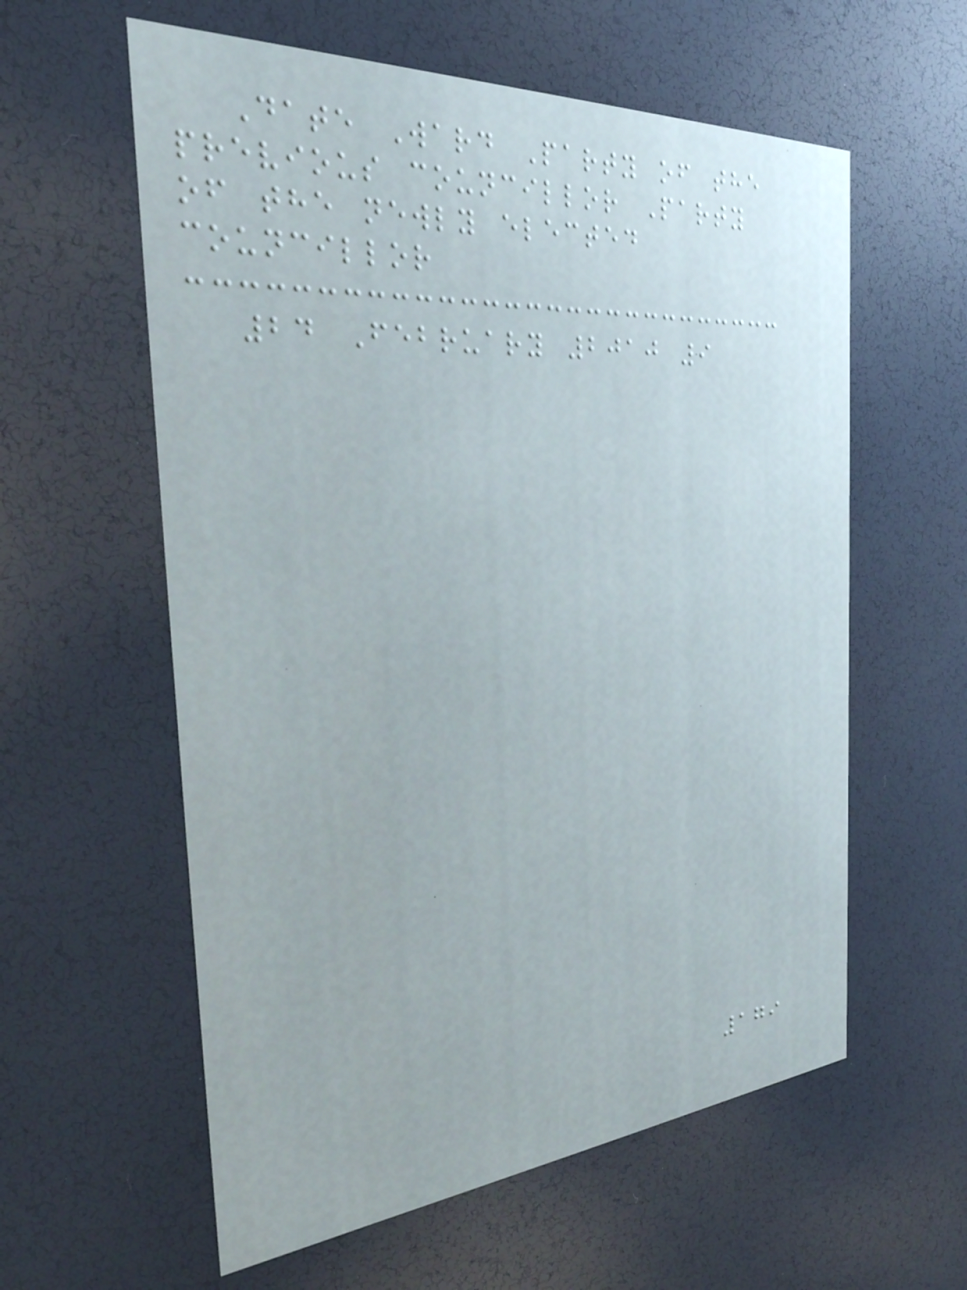Date Ward Party of the
previous councillor Party
of the newly elected
councillor
24 February 2010 9
179
